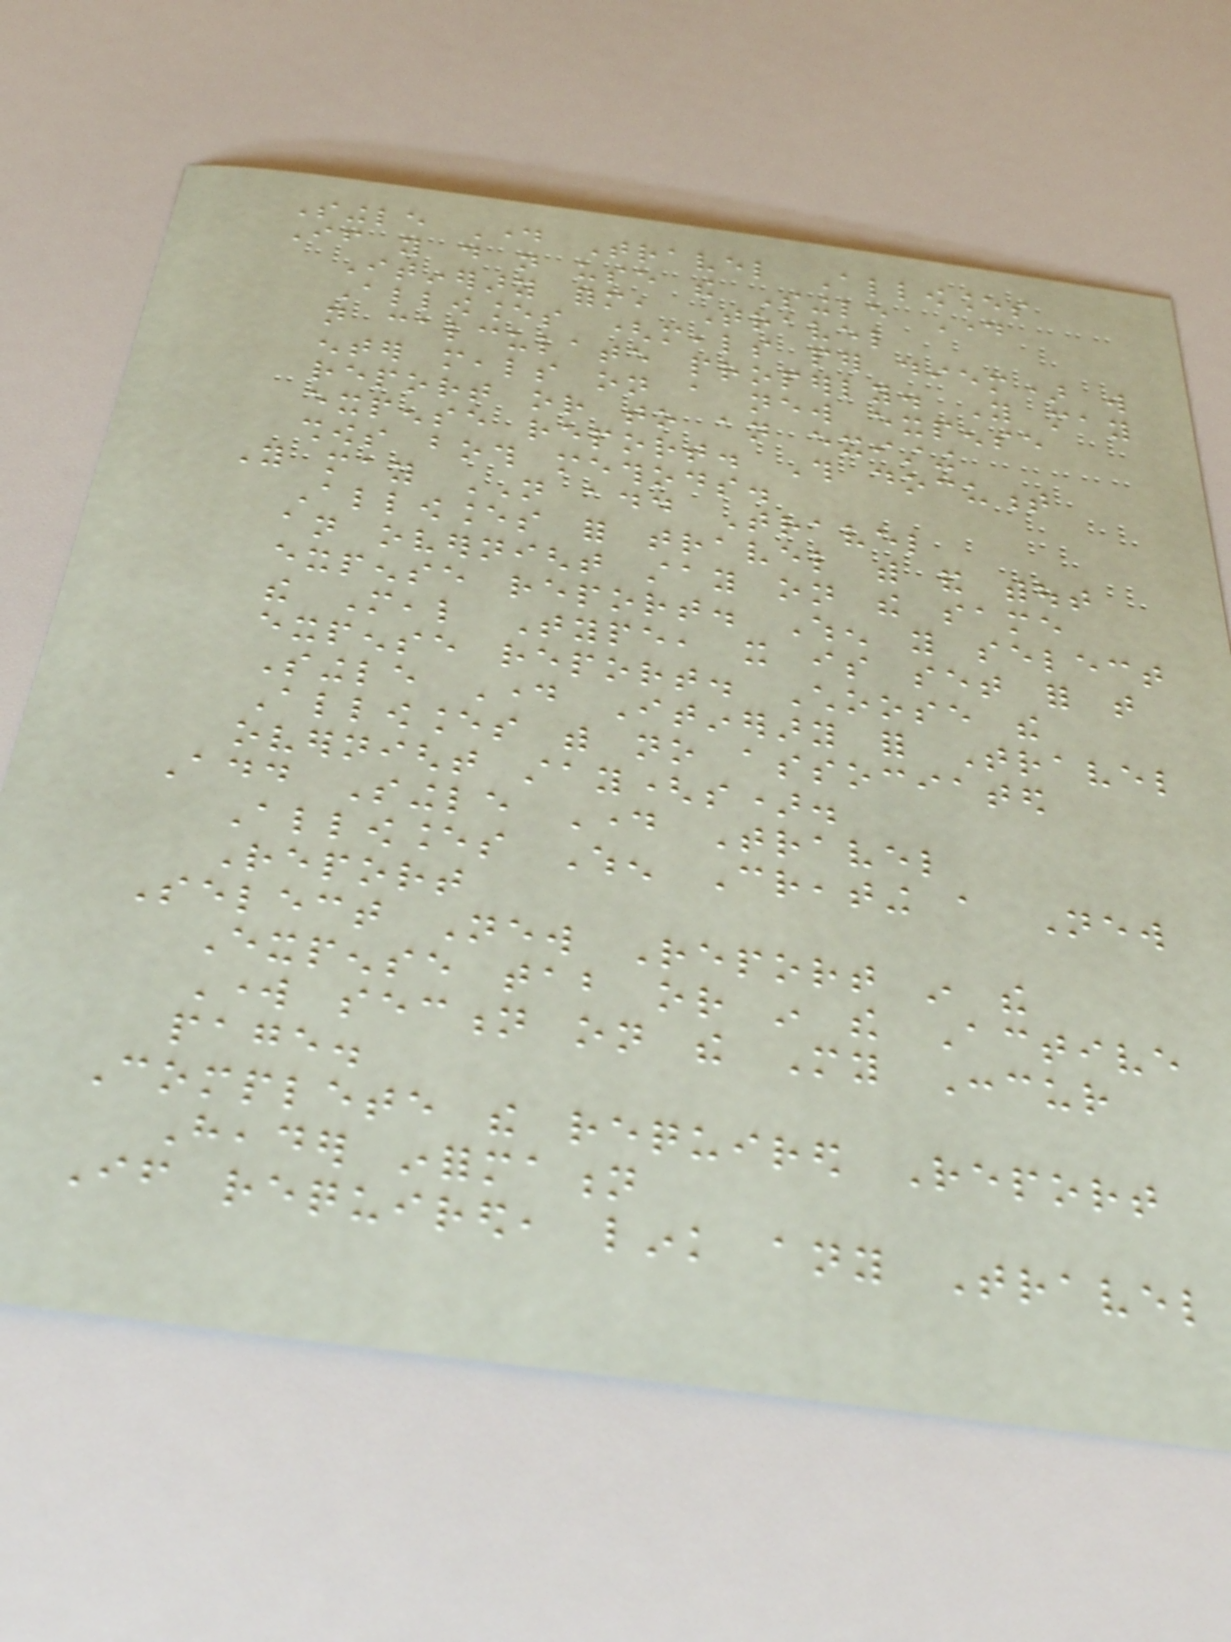Single Day Travel Allowances
If you do not use the Single Day
Itinerary form, Travel
Allowances (meals per diem) will
not calculate properly. You may
enter meals on a new expense
report or to an existing
expense report. This document
shows both methods.
You may NOT add Travel
Allowances for travel with and without
an overnight stay on the same
expense report. When you select
the Meal Type, it is set for that
expense report. Choose the
Single Day Itinerary for Travel
Allowances with no associated
overnight stay(s).
Add Single Day Travel
Allowances When Creating a New
Report
Select New Report in the
Expense tab or in the Active
Work section on the My Concur
page.
Complete the required Report
Header information
If required, link any Travel
